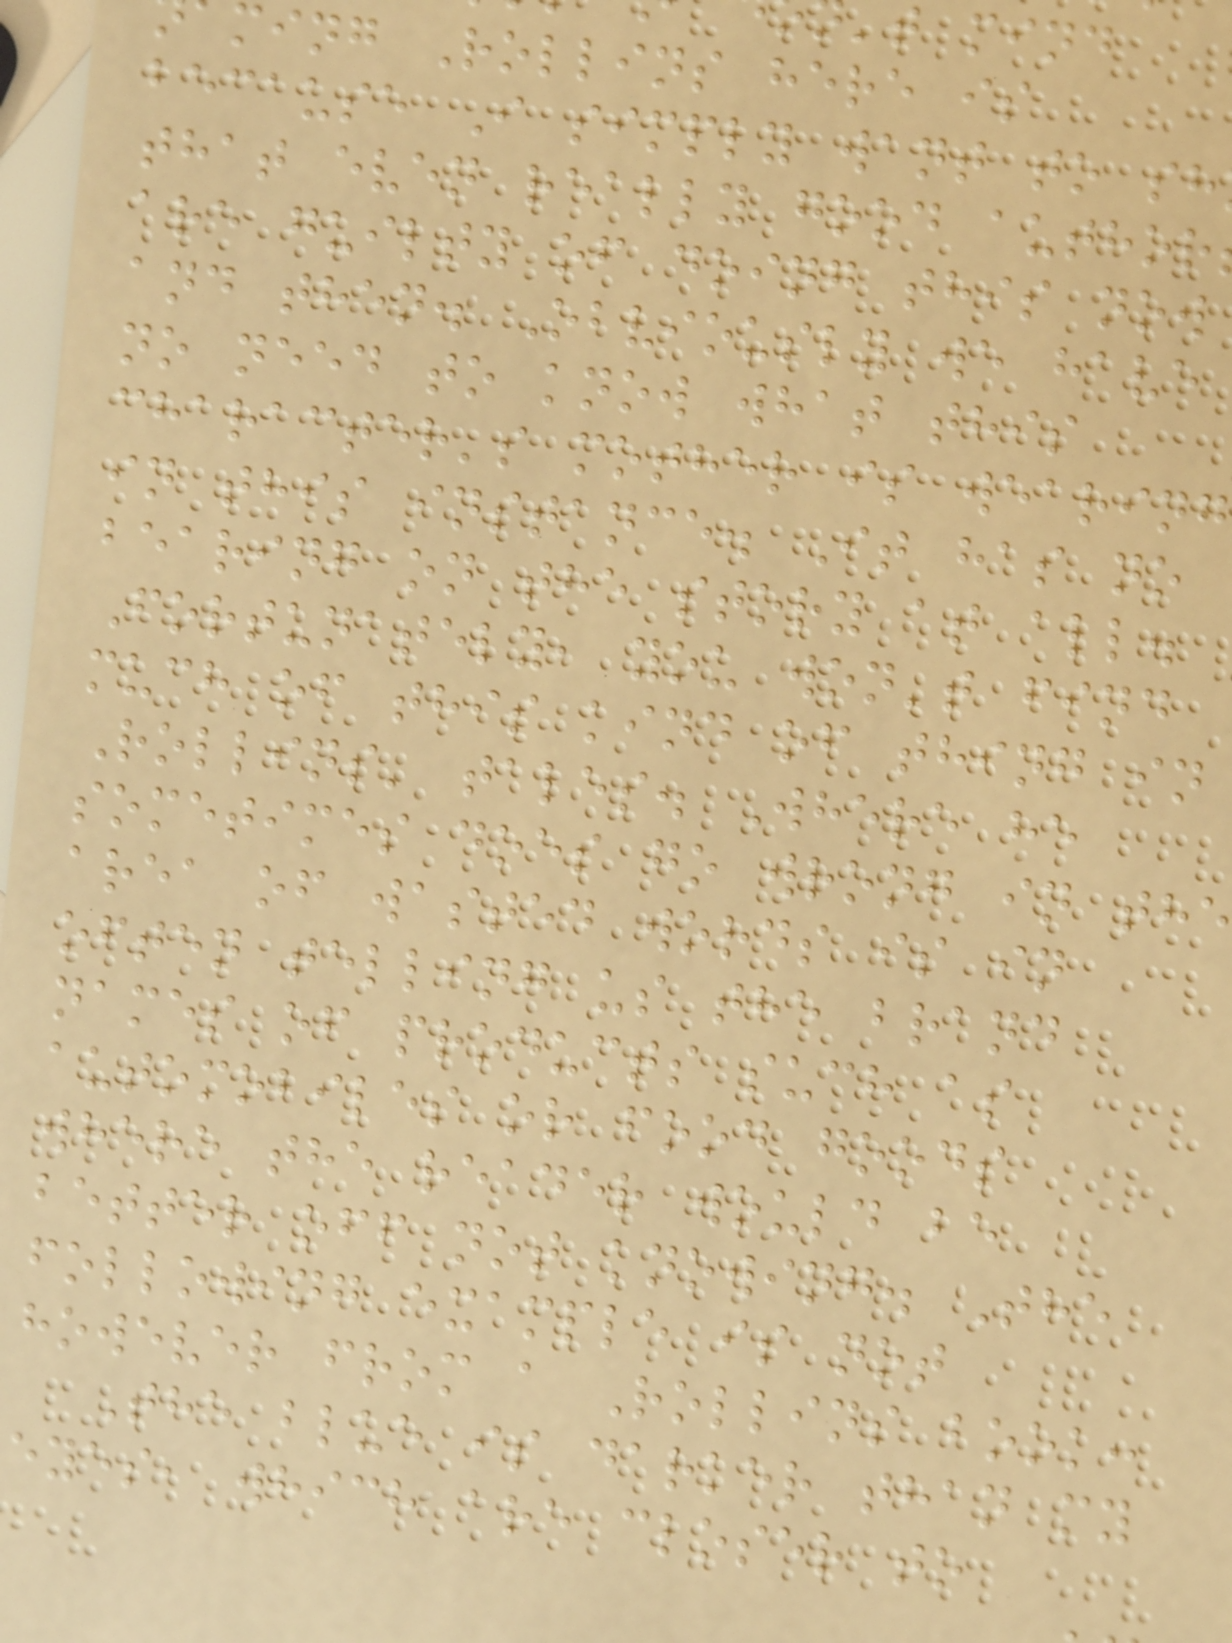ming Rollins here is
because I simply want to sh
that even really good author
are guilty of doing this now
and then. Obviously we have
no need to know what this
character's mother is wearing
in this instance. It has no
bearing on the story at all.
Fortunately, you won't find
much of this kind of thing in
Rollins' tales. Where he
sometimes does go wrong in the
area of wasted words is in
often telling us the brand
names of products such as
automobiles or food goods
where the reader would be
better off not knowing. The
following example is not
however from a Rollins book:
The blue is darker than my
eyes, which are closer to
